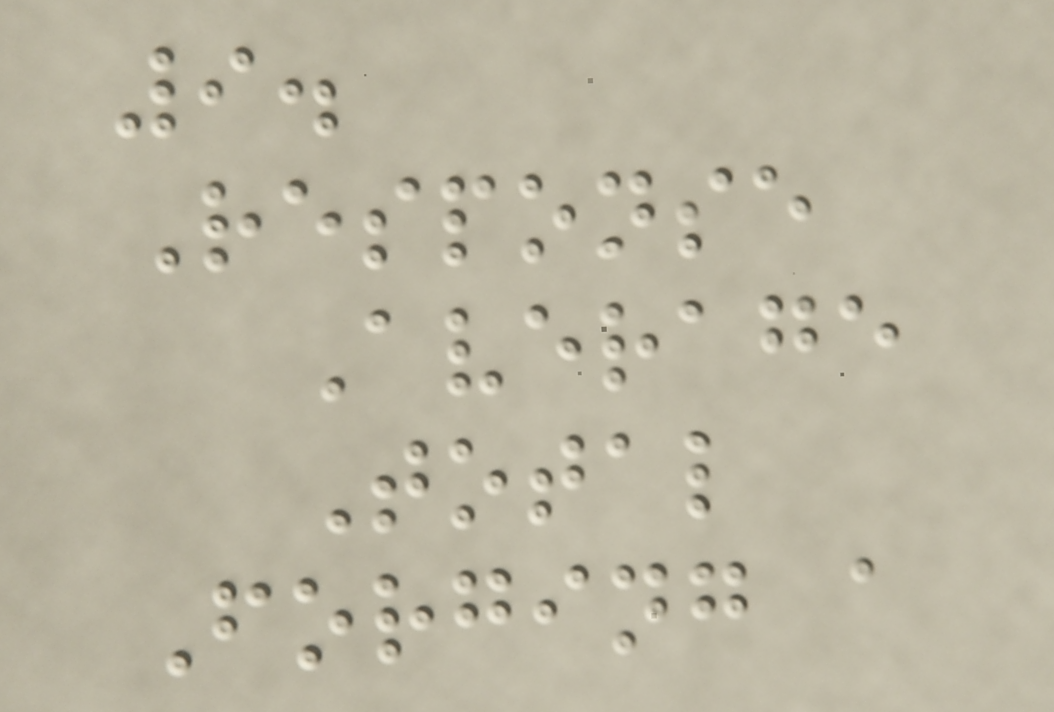9.
Response
Average
Total
Forging a
